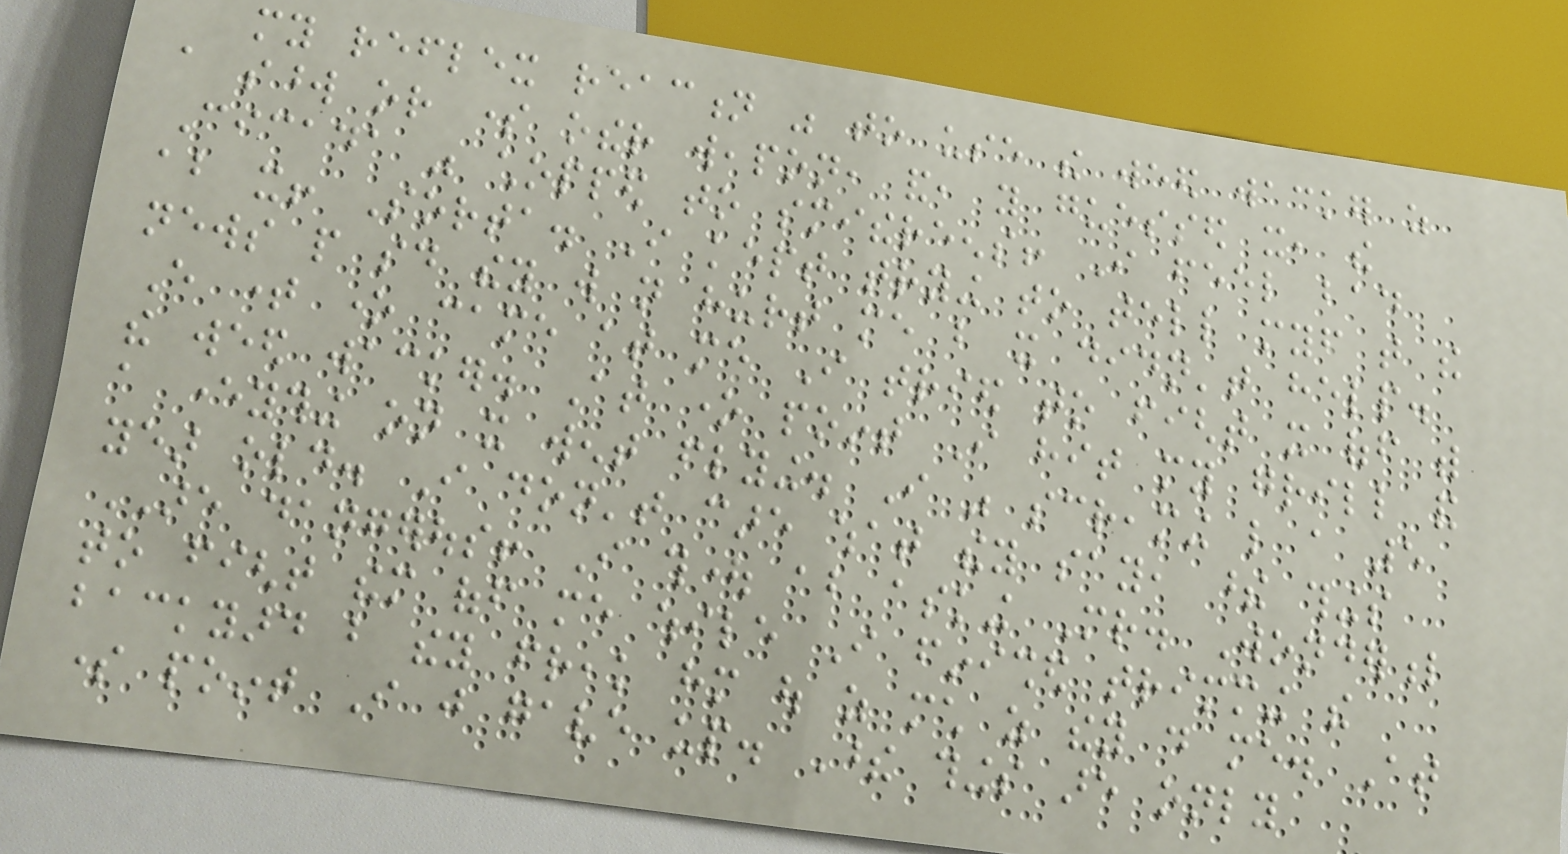my reflex reaction was to use the weed wacker as
a sword or some other weapon, and, you guessed it, the
Cicada was chopped to smithereens! I feel bad
about it! Sorta. I kept trying to tell myself that the
news people said they will not hurt me but it didn't help.
Every time one came at me I tried to fight it off with
the weed wacker. At one point I hit my grill and
a everything on it went flying. I was screaming like a 5
year old. I don't care what they say, these things
ARE dangerous! I thought about asking Mr. Wonderful
to fight them off me while I finished trimming the
backyard but they freak him out as much as they do me. At
some point I just gave up. These things are only
